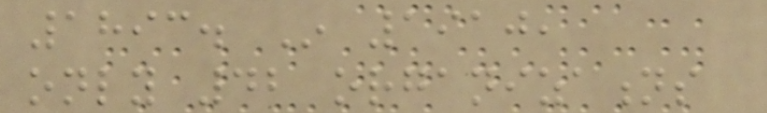1893. In 1910,
only 42 organizations
